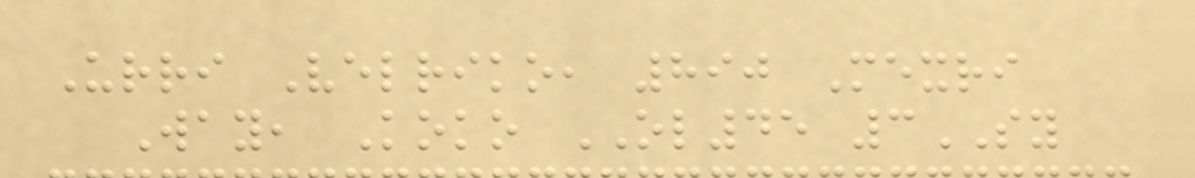Urri Velriko, 890 Mexri
Way, Koko OL45 3SY
